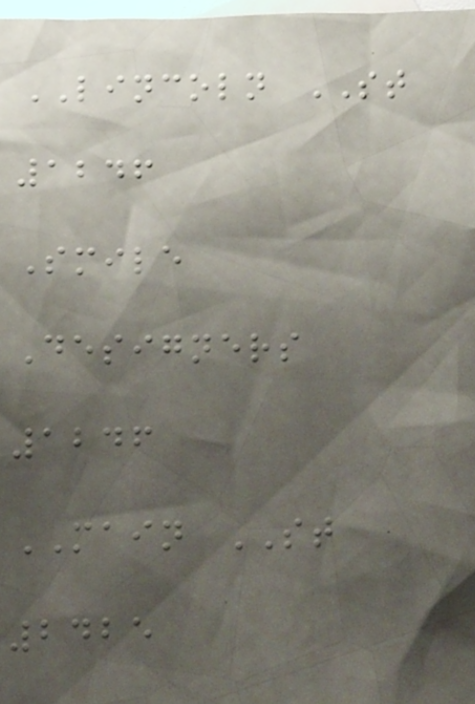LINCOLN ST
1246
Smile
Designers
1246
MAIN ST
2425
